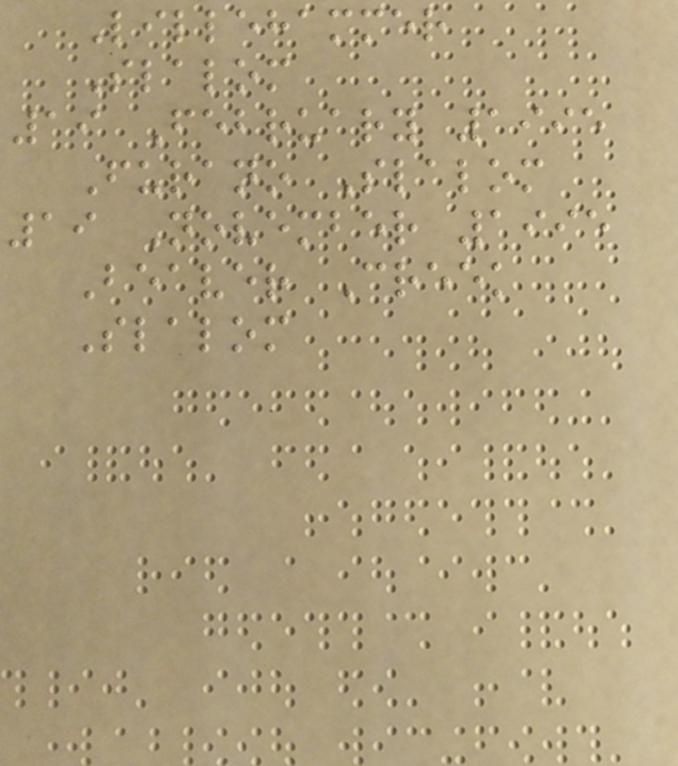Lillehammer
Slalom
19 February 1995
Furano Slalom
19 November 1995
Beaver Creek
Slalom
